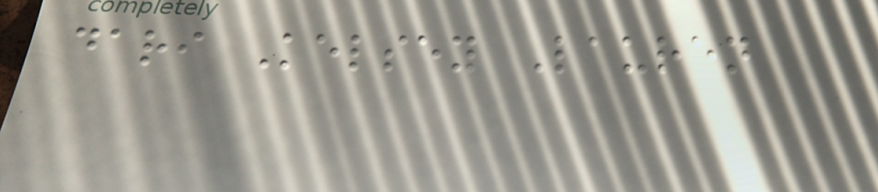dari Kelsey Lauren
